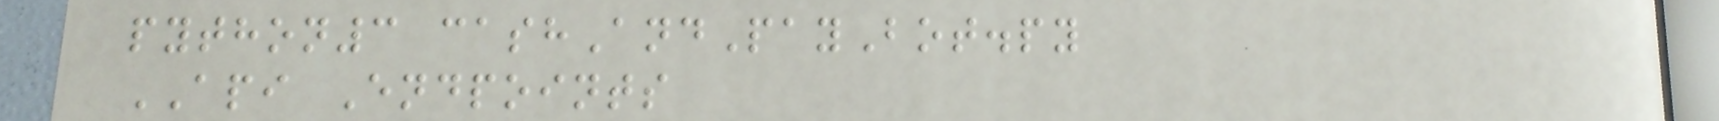python3 cashAndPayBot.py
API Endpoints
